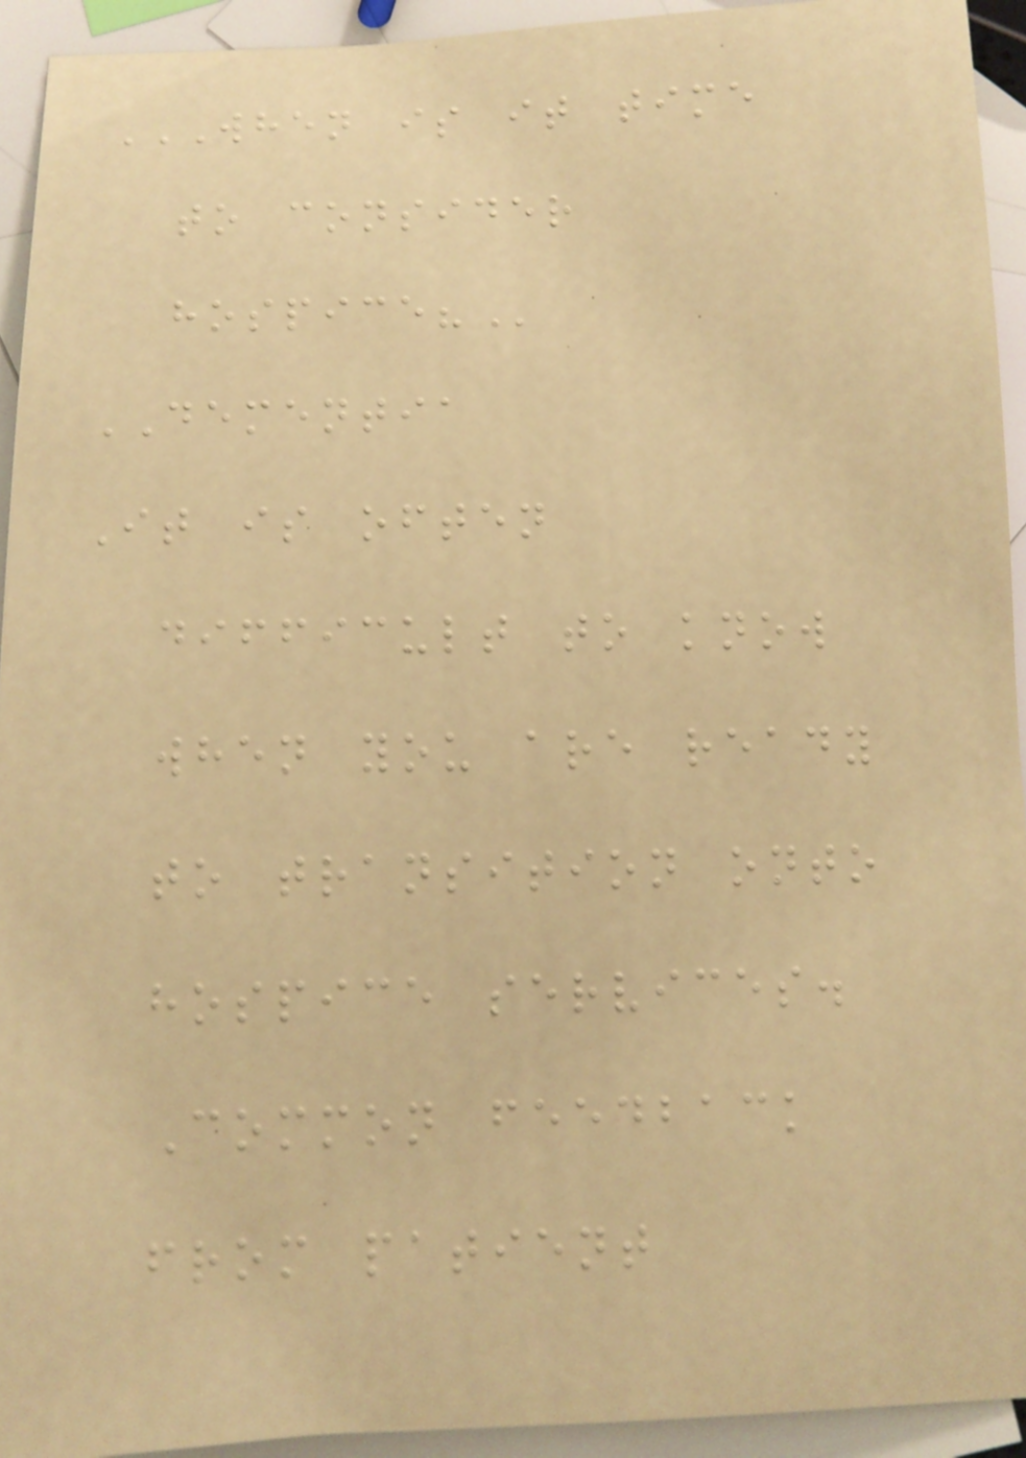WHEN IS IT TIME
TO CONSIDER
HOSPICE?
DEMENTIA
It is often
difficult to know
when you are ready
to transition onto
hospice services.
Common feedback
from patient
